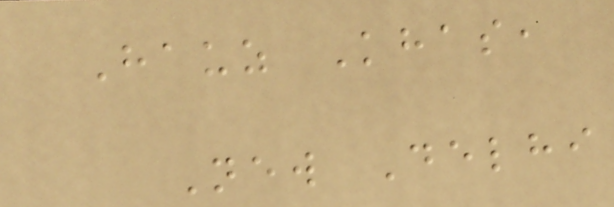Hauz Khas,
New Delhi
